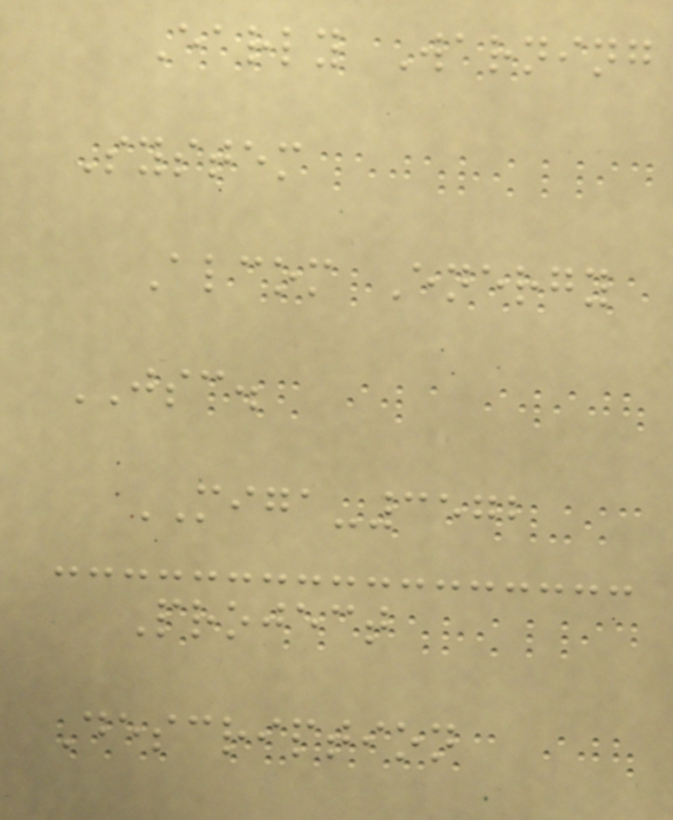Early Warning
System
Alcom Energy
JSC.
MIGA-3572
Project
Description
